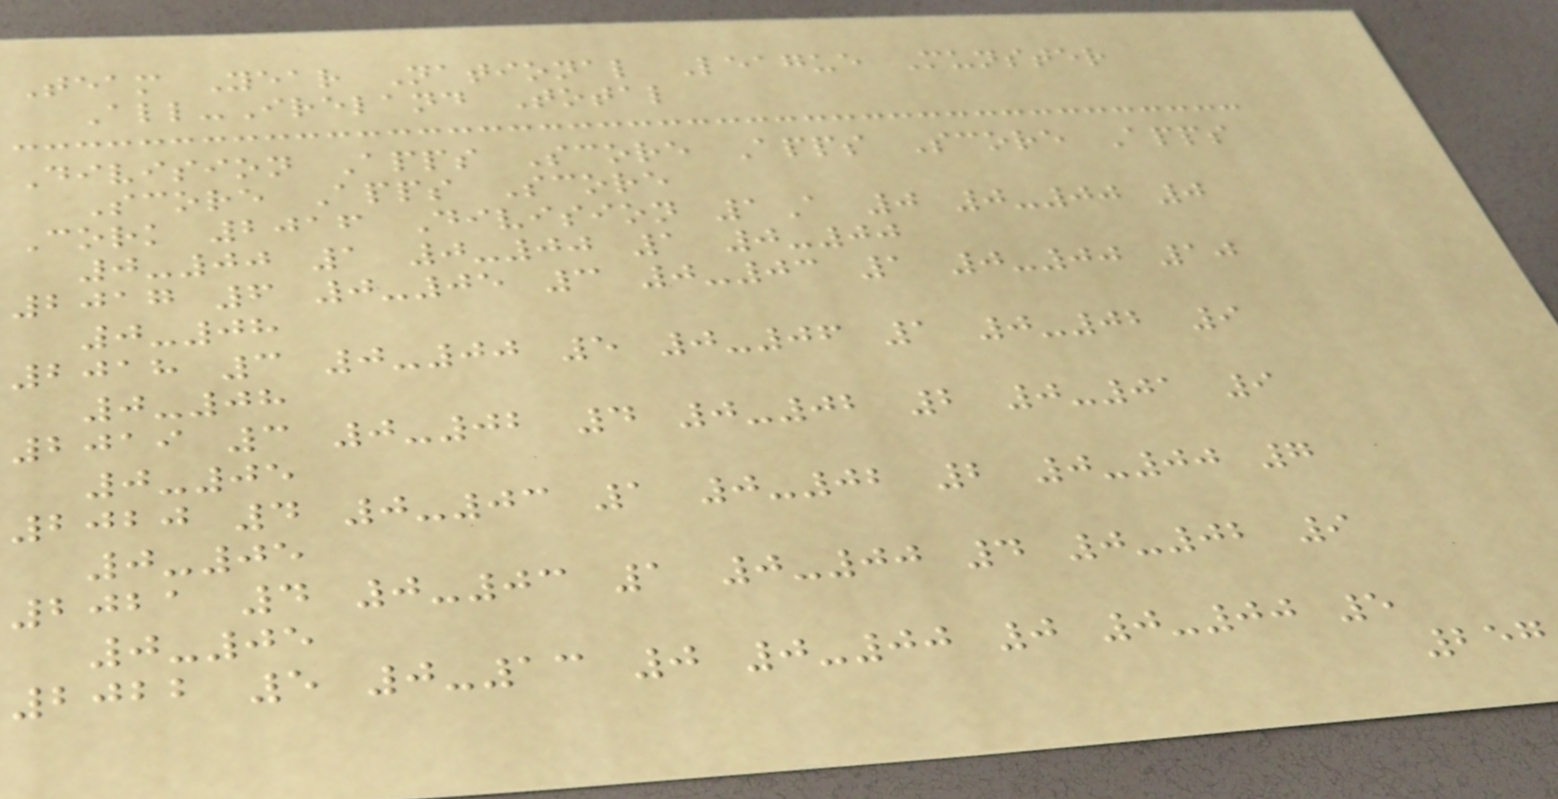Team Year National League Munster
All-Ireland Total
Division Apps Score Apps Score Apps
Score Apps Score
Cork 2016 Division 1A 0 0-00 0
0-00 1 0-00 1 0-00
2017 6 0-05 3 0-03 1 0-00 10
0-08
2018 3 0-00 5 0-06 1 0-02 9
0-08
2019 3 0-02 4 0-02 2 0-01 9
0-05
2020 4 0-03 1 0-02 2 0-00 7
0-05
2021 4 0-03 1 0-00 4 0-02 9
0-05
2022 5 0-13 0 0-00 0 0-00 5
257
